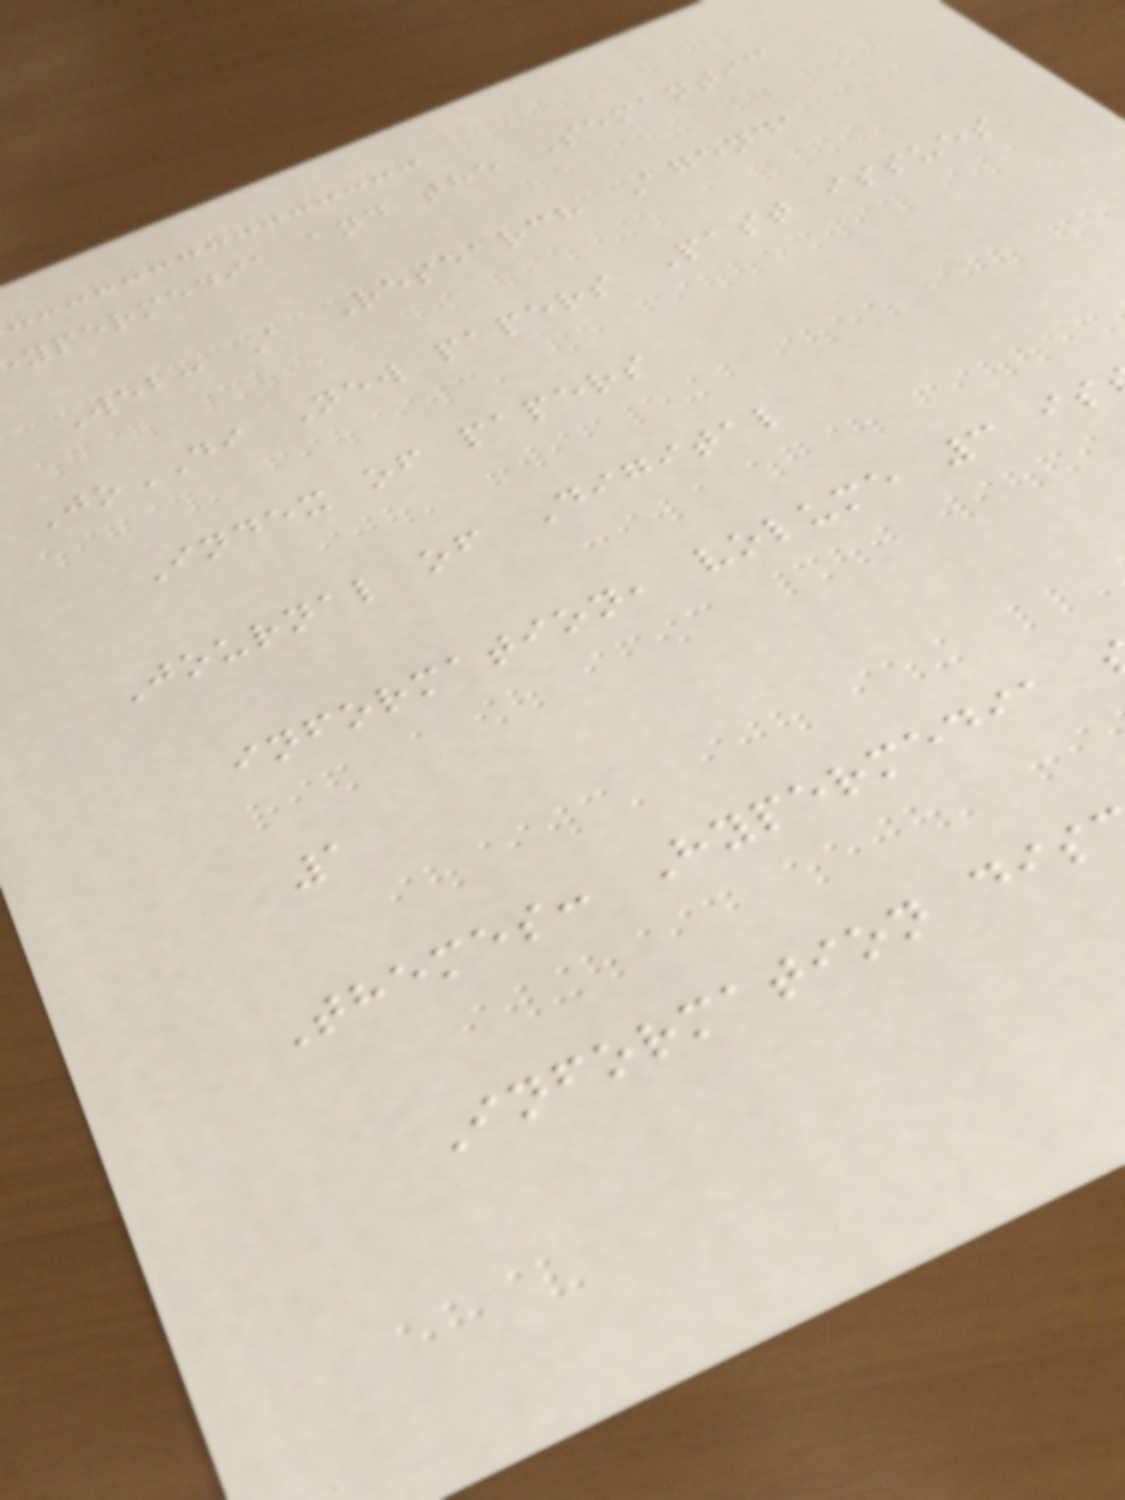ypermedia and the Semantic
Web: A Research Agenda
JoDI New papers Past issues
Index of papers
Journal of Digital
information, volume 3 is
1
Themes: Hypermedia
Information dis
